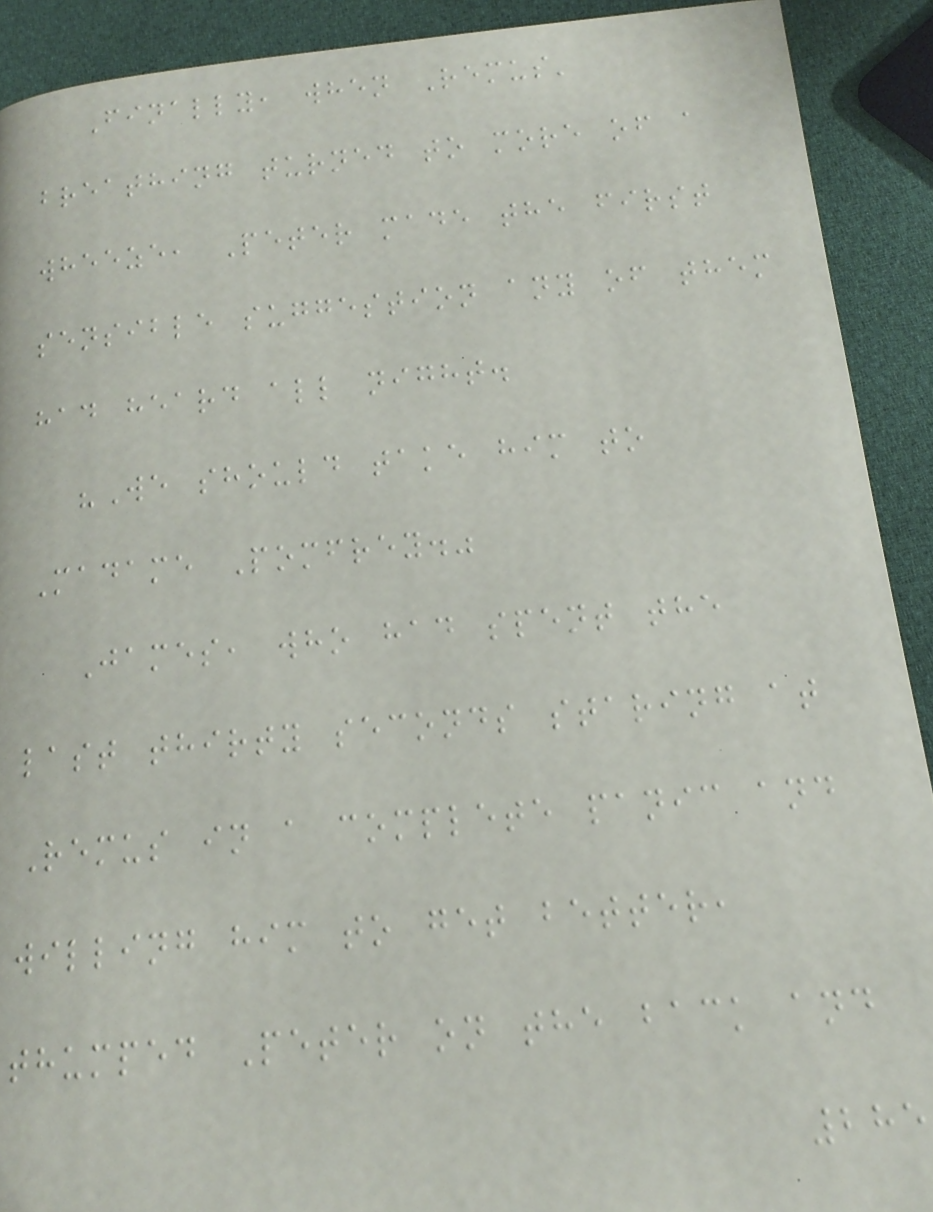Finally, when Remus'
breathing turned to more of a
wheeze, Peter made the first
sensible suggestion any of them
had heard all night.
"We should take him to
Madame Pomfrey."
James, who had spent the
last thirty seconds staring at
Remus in a complete panic and
willing him to get better,
thumped Peter on the back and
285
